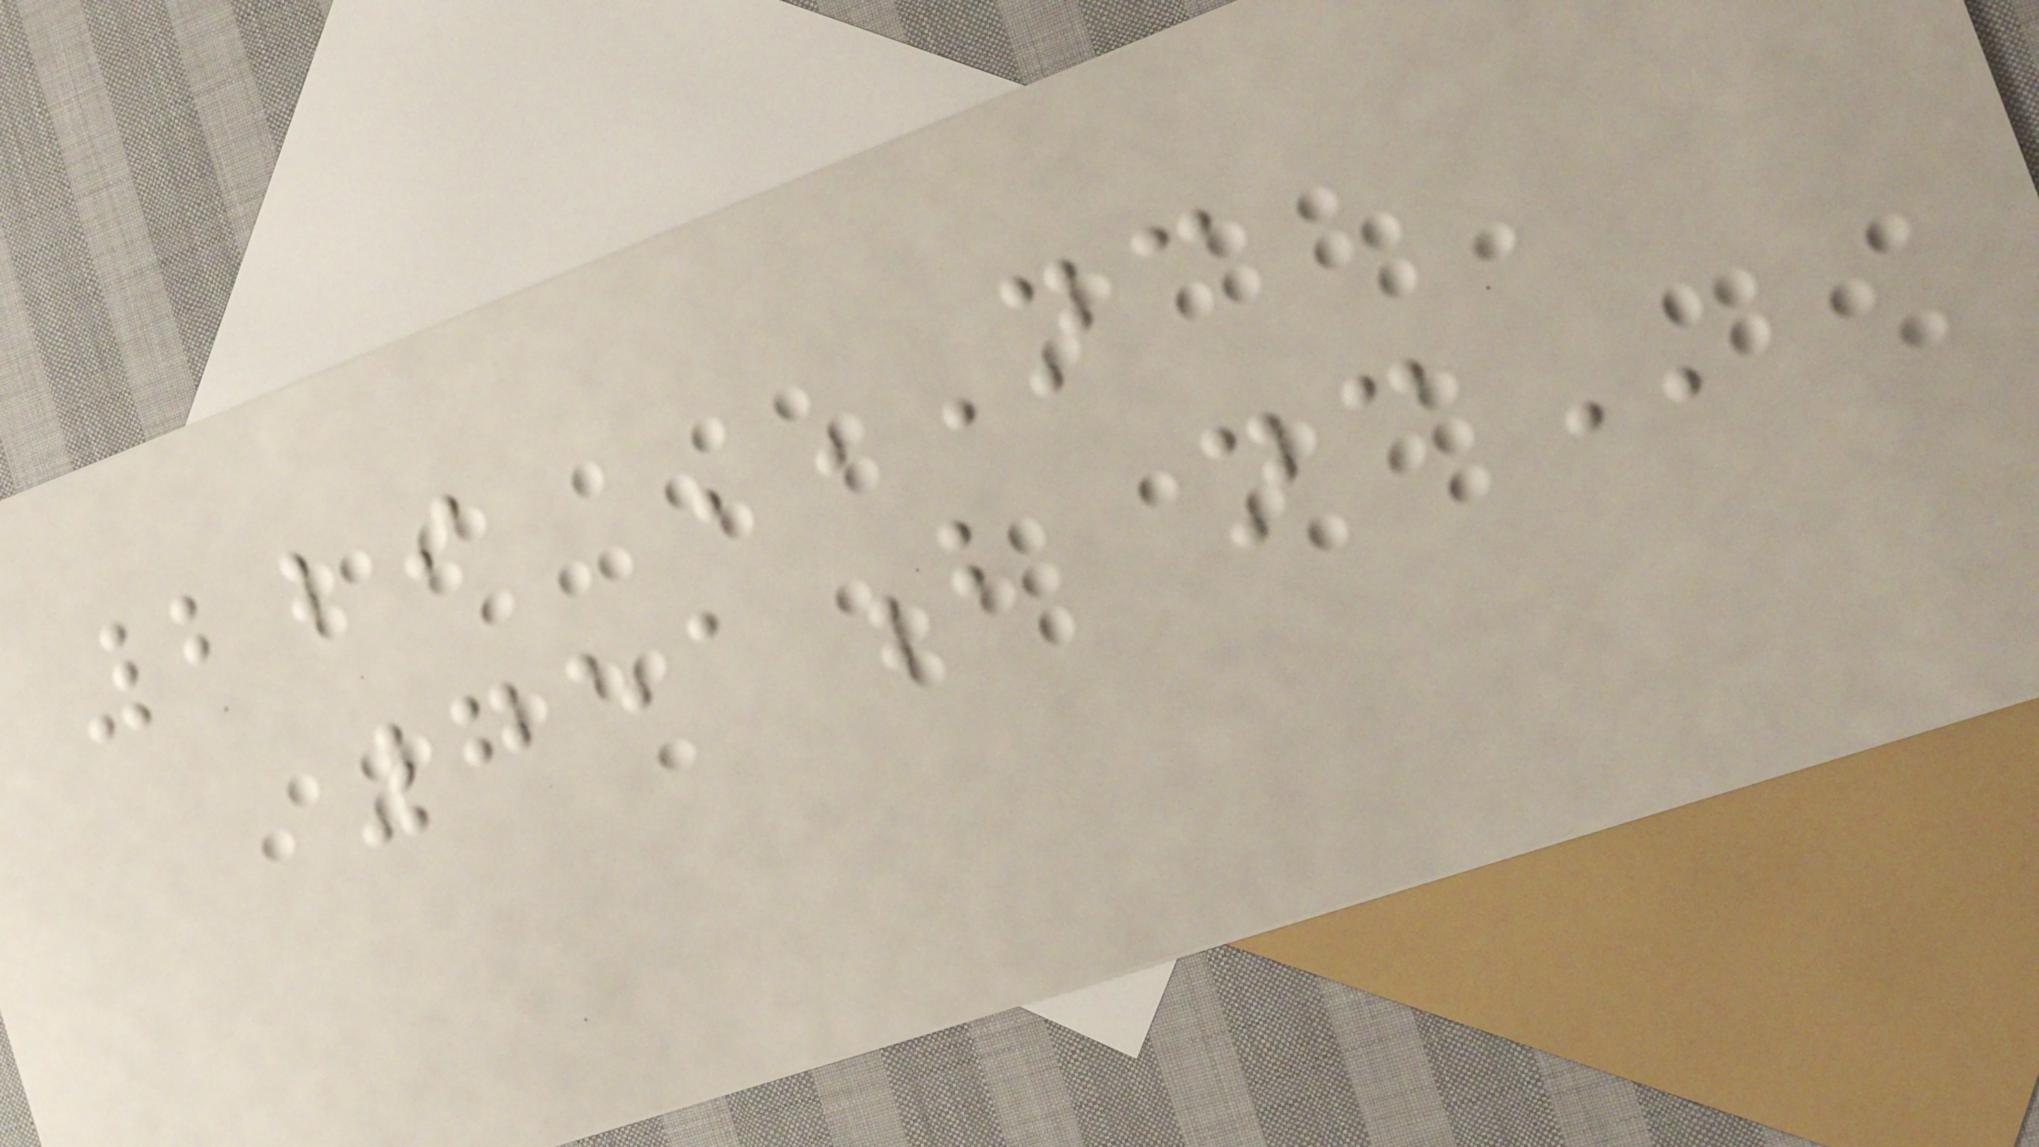229 NC
751B NC
